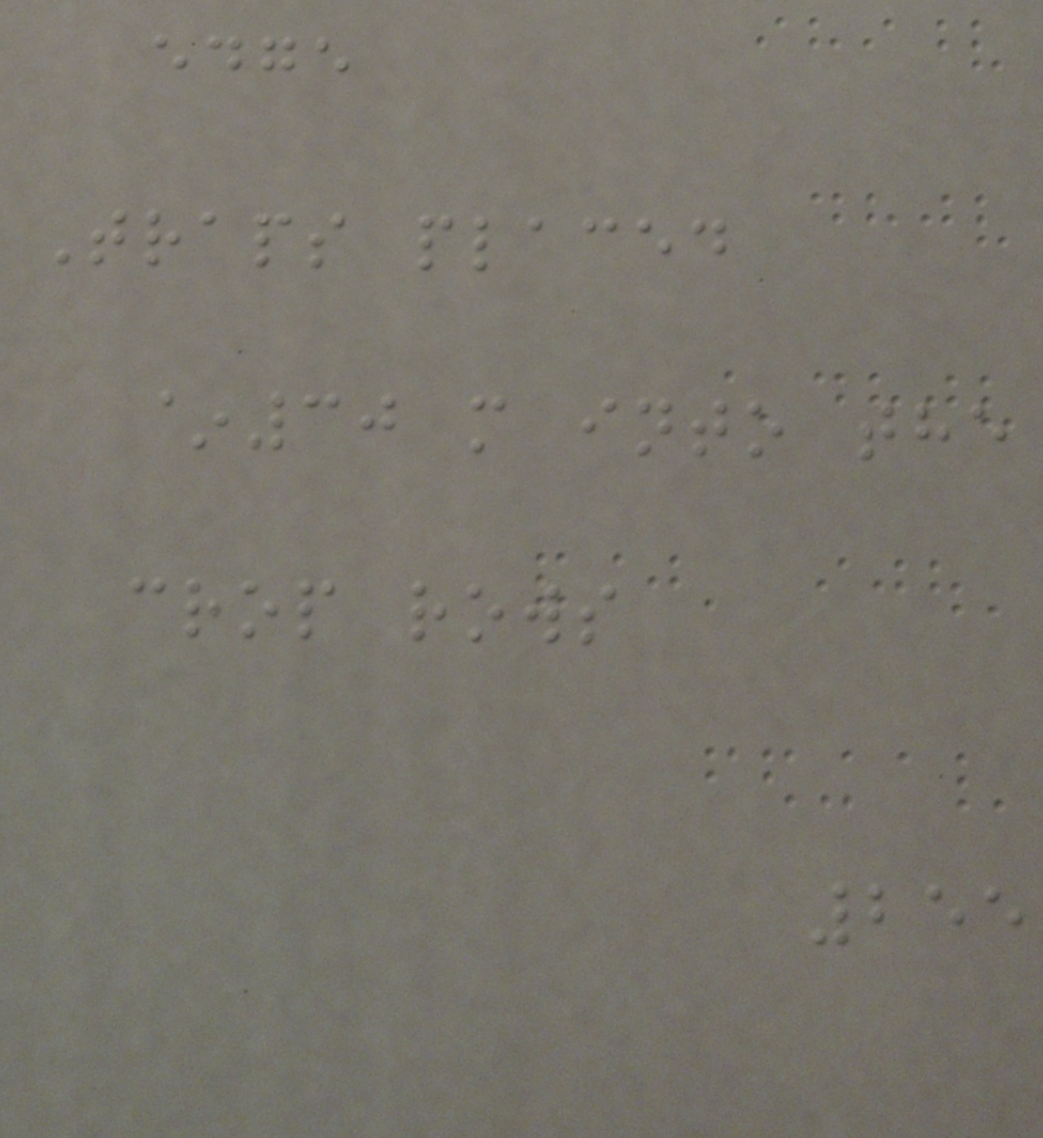edge
Traps placed
~30 m into the
crop rows
255
